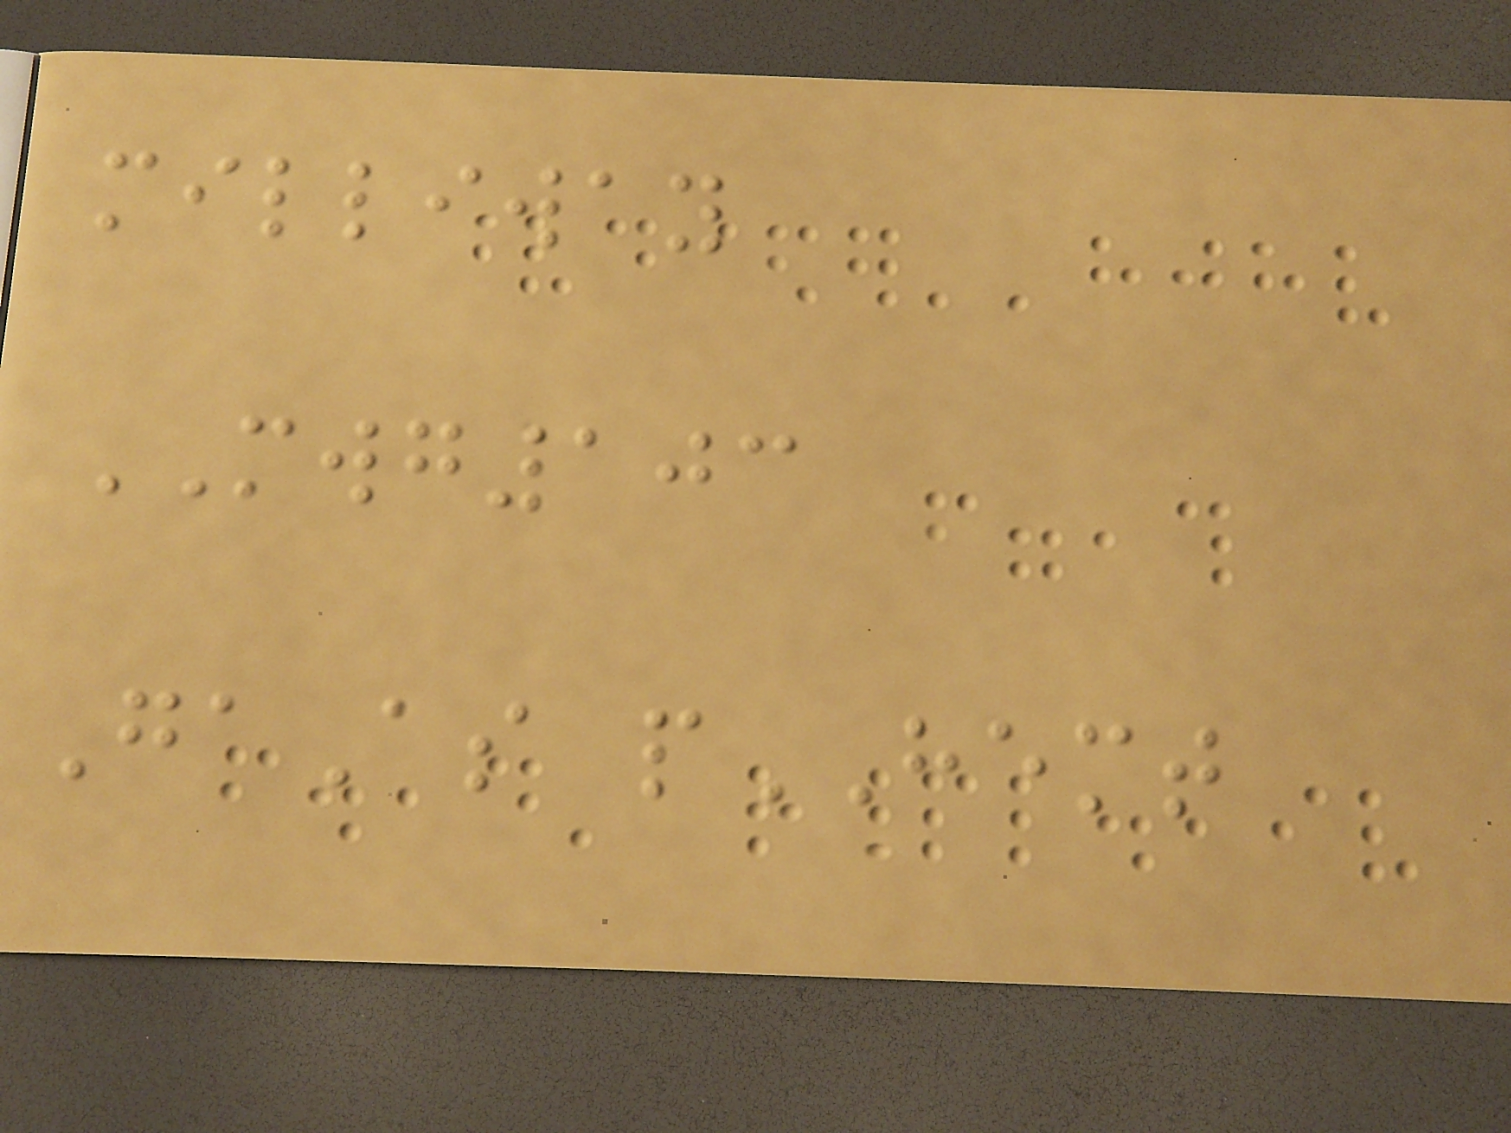milliway
MWG103
GaAs pHEMT
